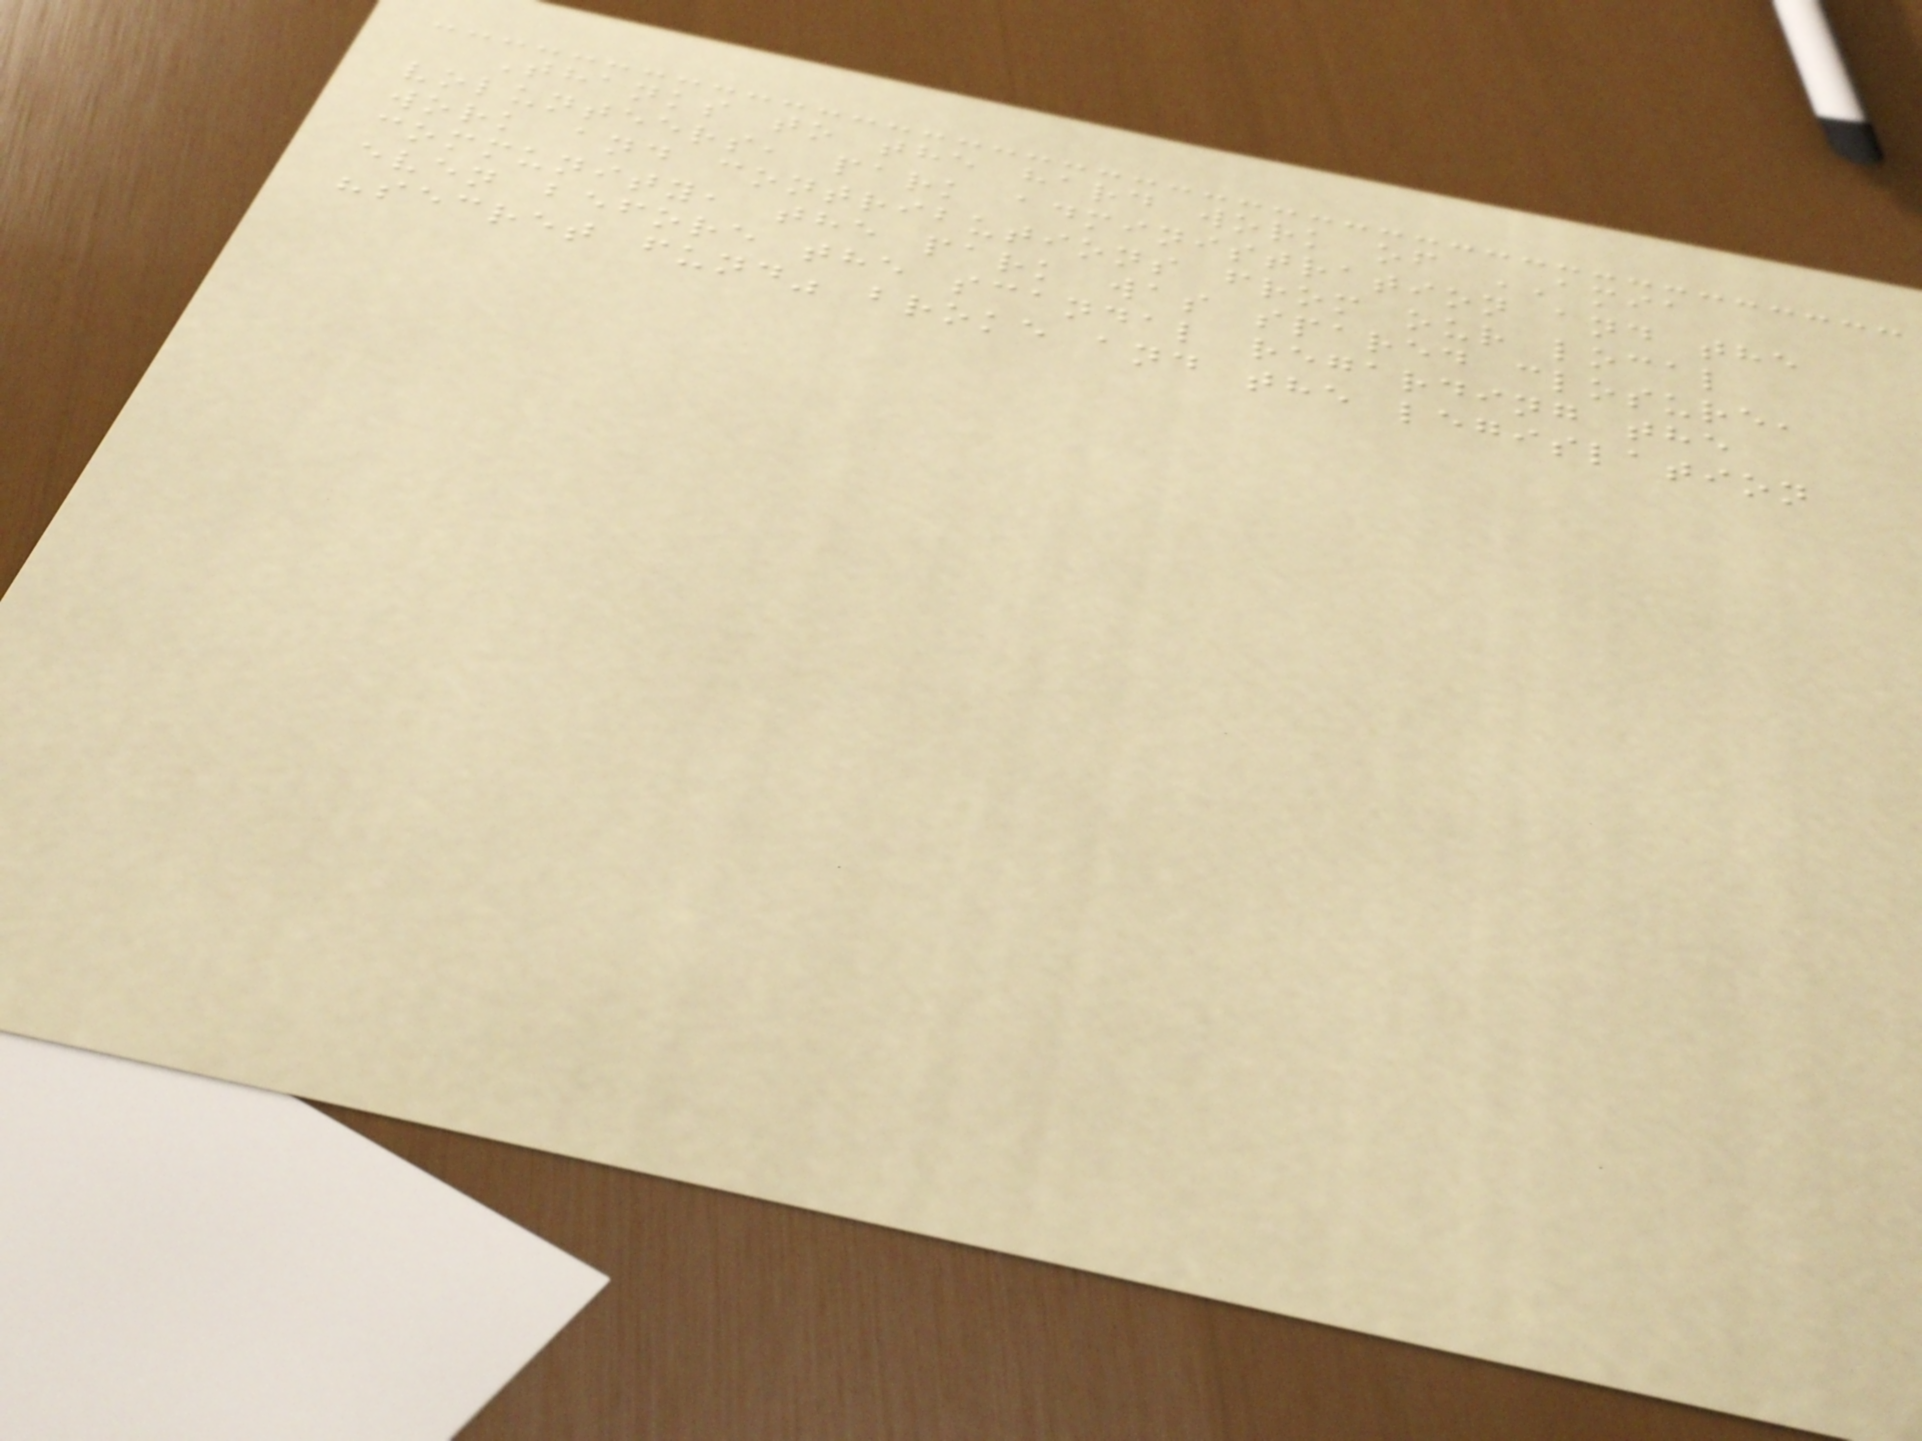Thanks to the hard work of AMIA
volunteers, park administration and the
work and contributions from our local
community, the park was spared closure,
even before the scandal regarding the
"secret fund" broke and the legislation
